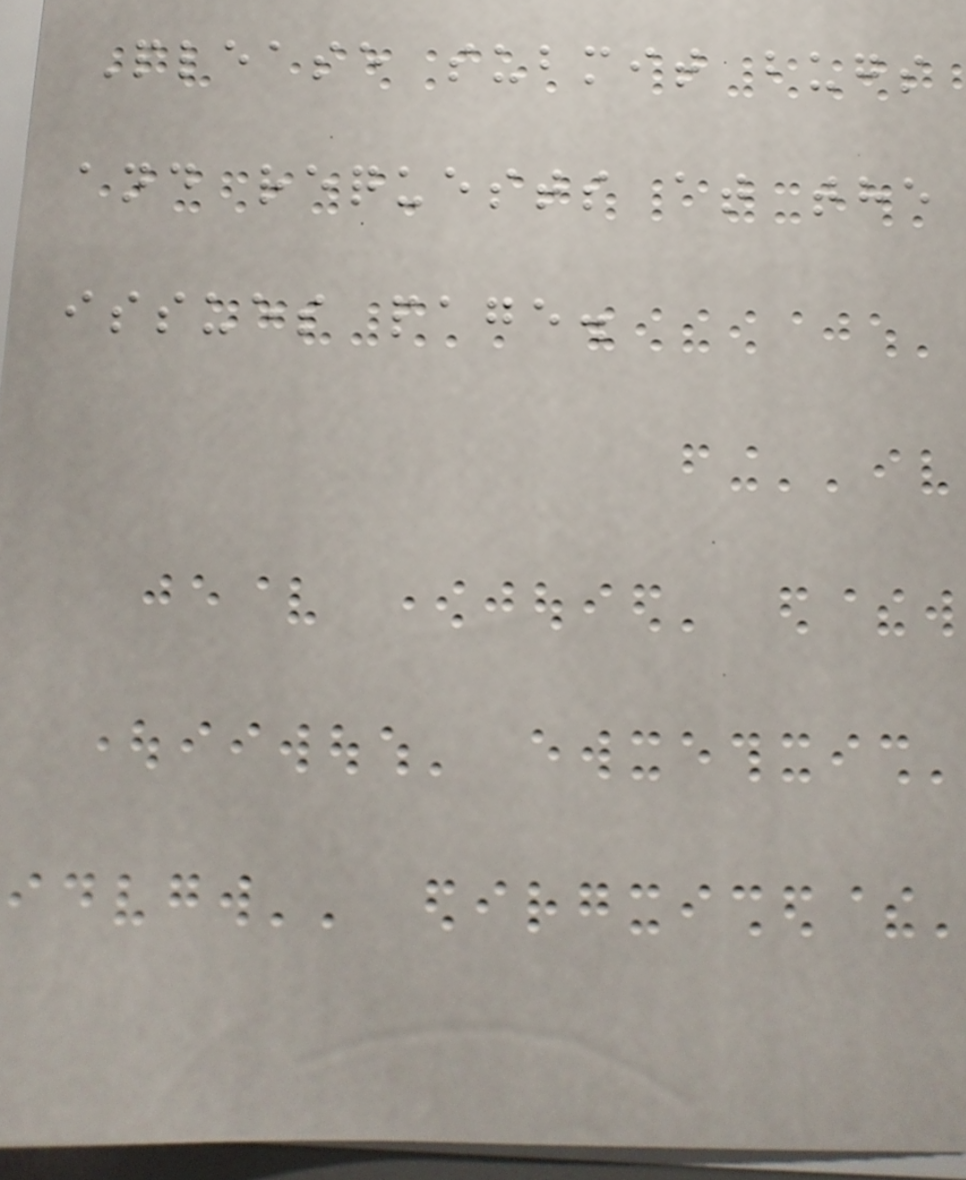Please submit bugs
and requests at the
issues page.
